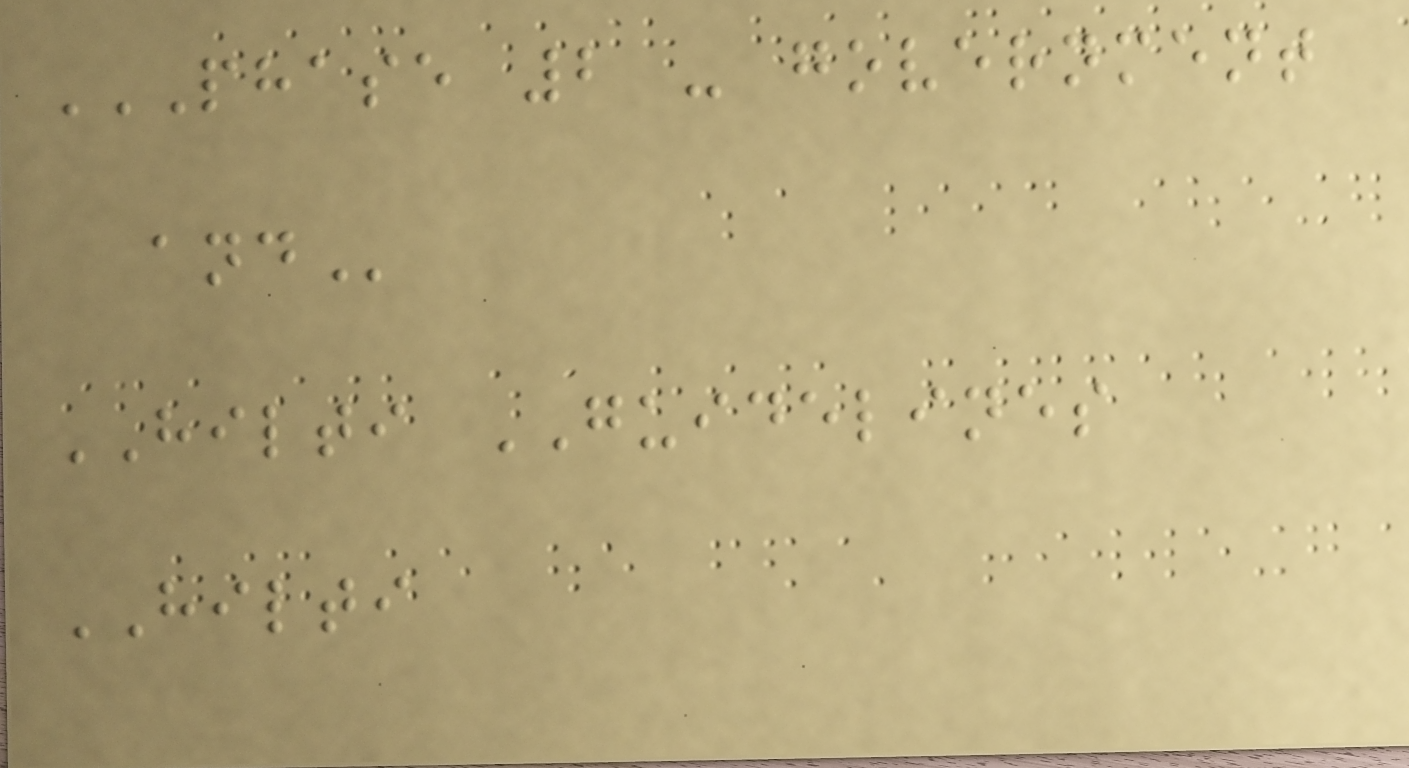PHASE 2 - GOVERNMENT
AND
HILTI GUIDELINES
HILTI
